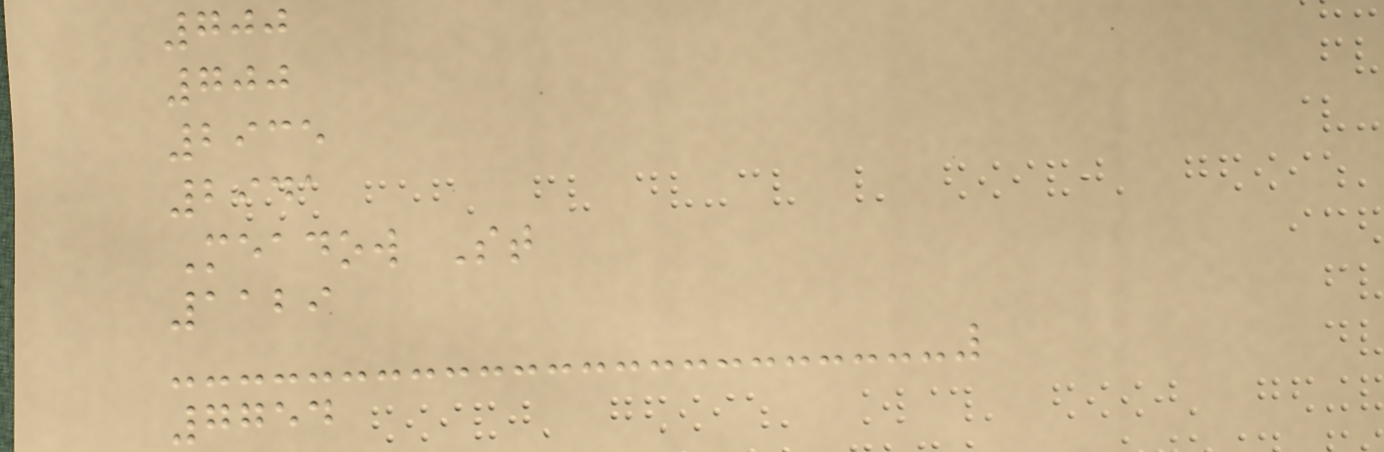700
700
2935
2941
Meadow St
1129
7754
